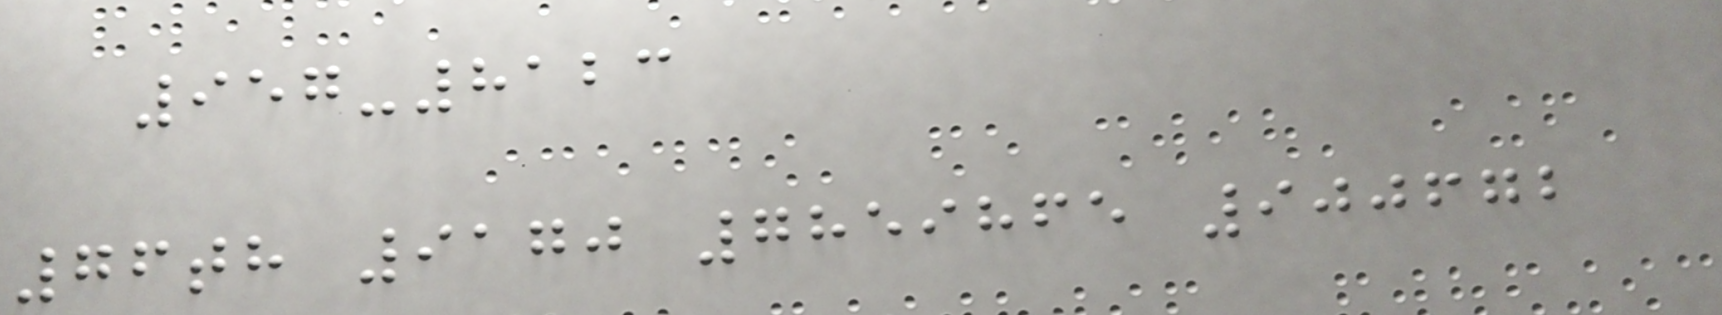957-8123
76th 9170 7859865 900672
